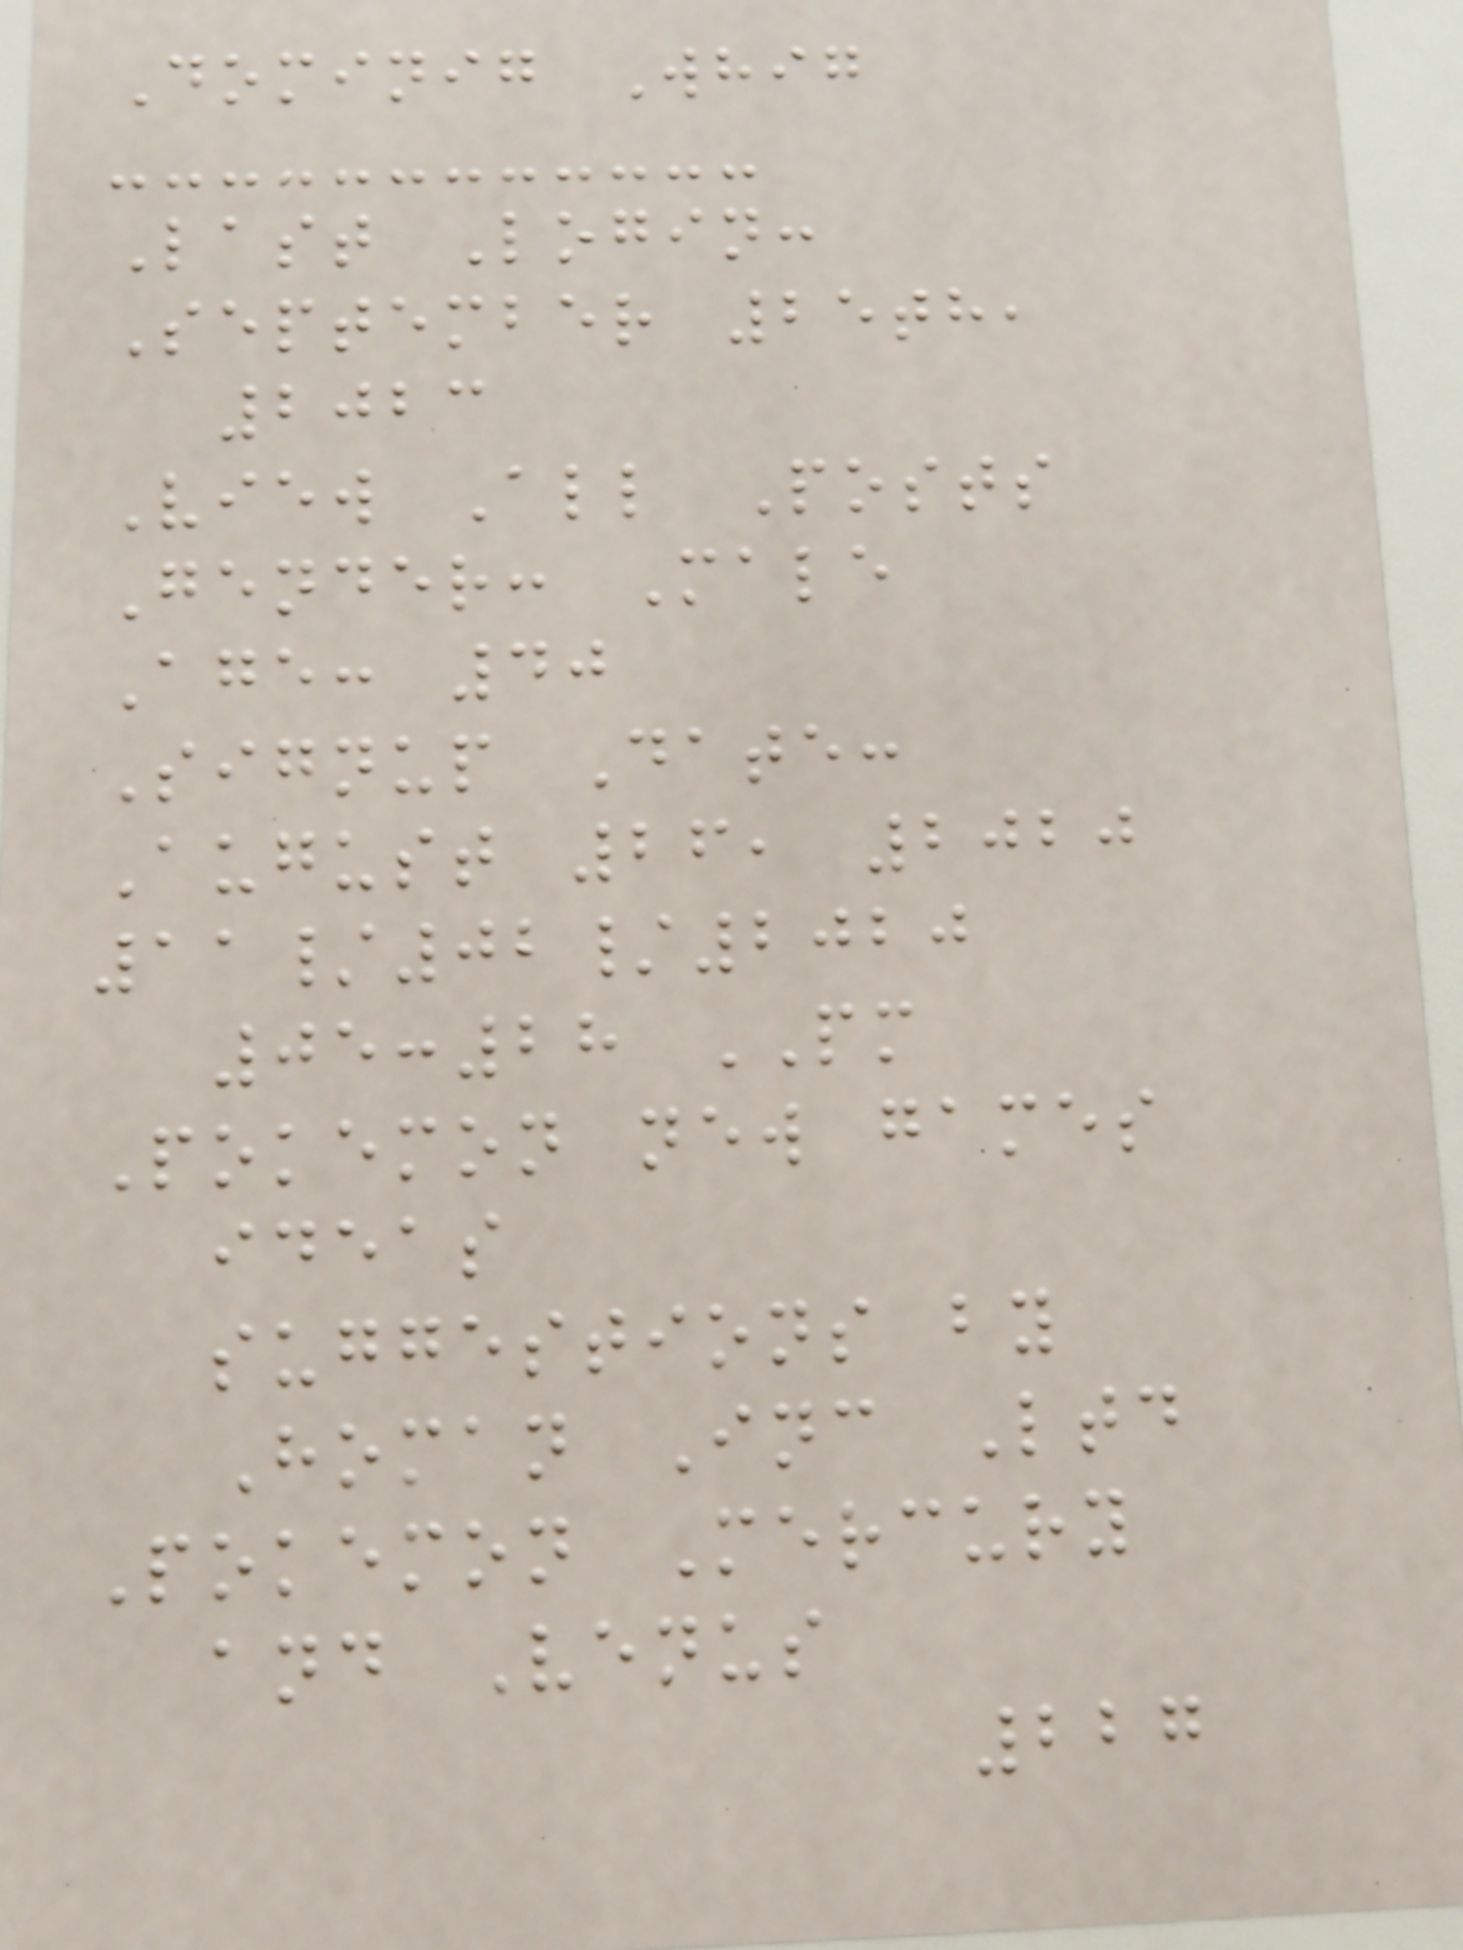Dominig Whig
Last Login:
September 25th,
2023
View All Posts
Gender: Male
Age: 40
Signup Date:
August 26, 2020
11/02/2020
05:28 PM
Pokemon new games
ideas
suggestions by
Homan Inc Ltd
Pokemon Mercury
and Venus
227
